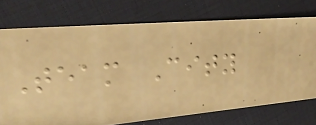Team City
